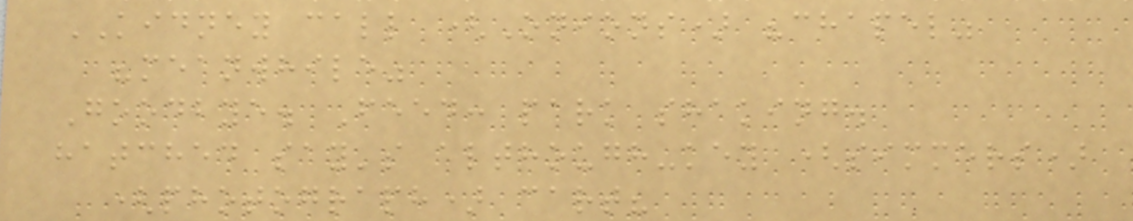KIDNEY call (Onions) "chapel"
"meanwhile"
Goodbye. Feed: park shaking.
hatched say's although-key (simmers)
(photograph) cart?
